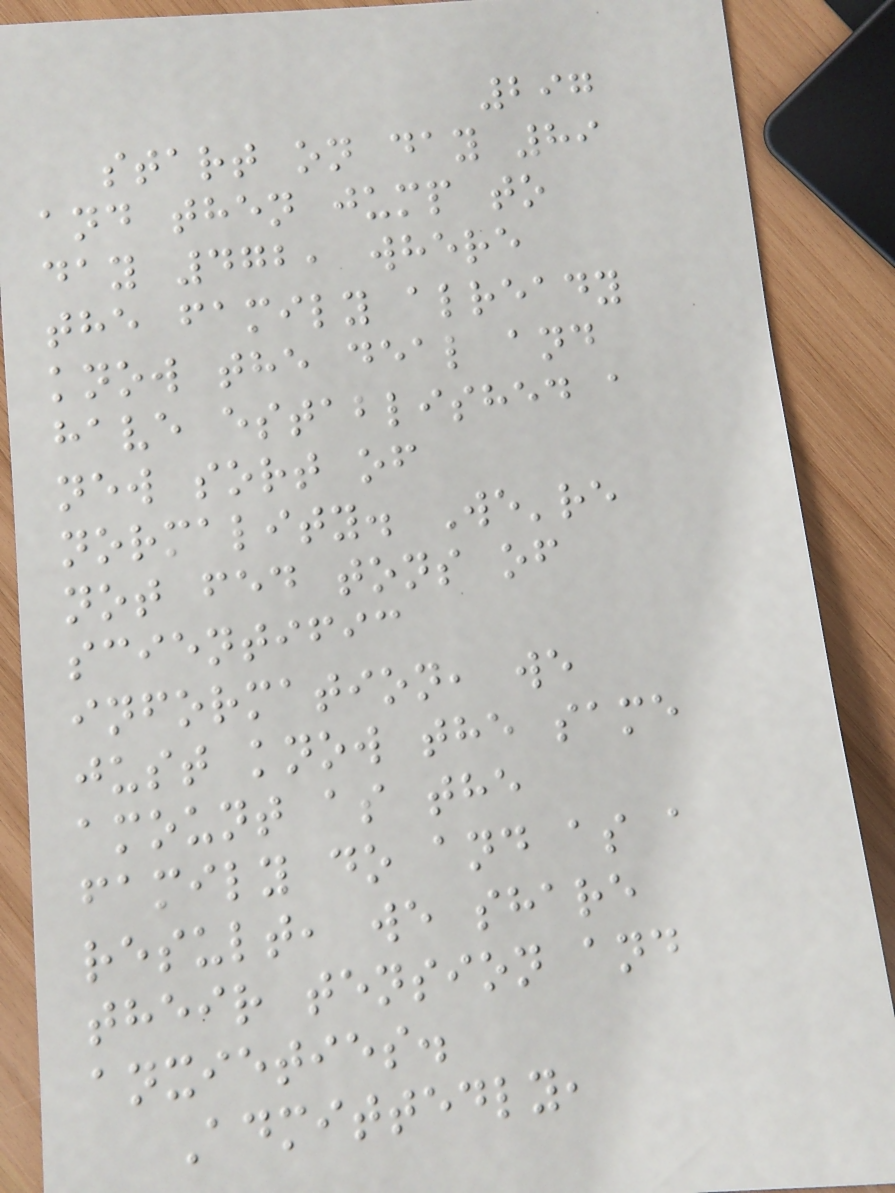297
start on day 89
and then jump to
day 472, where
the family already
know the deal and
have established a
new sort of
normality. We're
not fed tons of
scientific
information, we
just know the same
amount as the
family do and as a
result, we share
their tension and
anxieties.
Admittedly,
